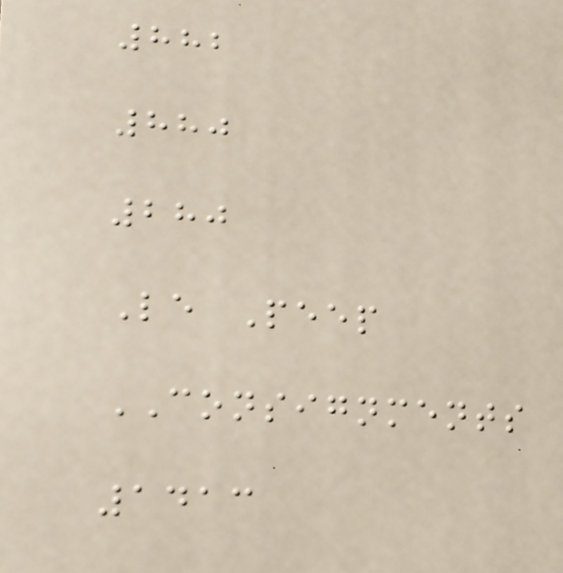882
880
280
Le Peep
CONSIGNMENTS
1413
